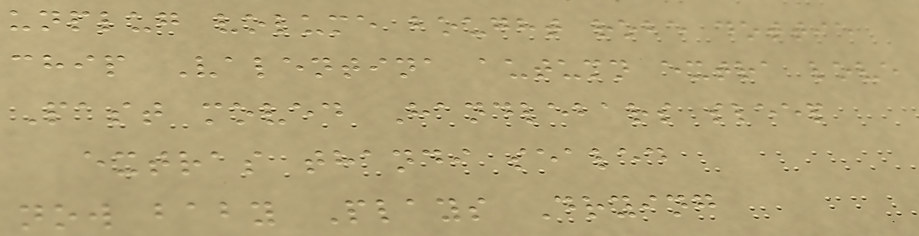unplug volume bought robe dottie
chip Valentina autumn extra love
Past moved Handlebars sleep
extras thandi sealed
now baby Plays Drying
